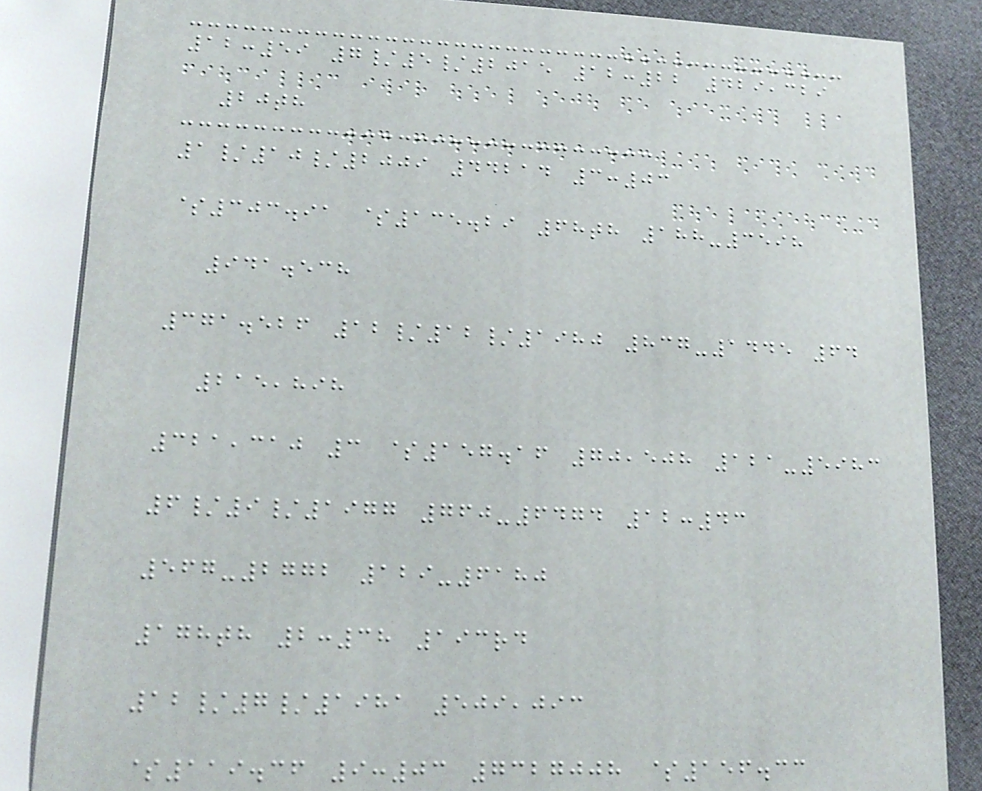12:59 7/5/2015 12:22 429,329
20th
1/10/2009 44214 3:03
$303.91 $135.29 68th 188-3598
941.538
371.526 12/12/1980 837-1445 64
215,898
321,310 3 $157.16 70,508 121-5983
6/9/1977 760-6474 12:43
567-2772 129-6180
178th 2:38 193rd
12/7/1981 509,093
$119.36 9:03 7327008 $156.33
